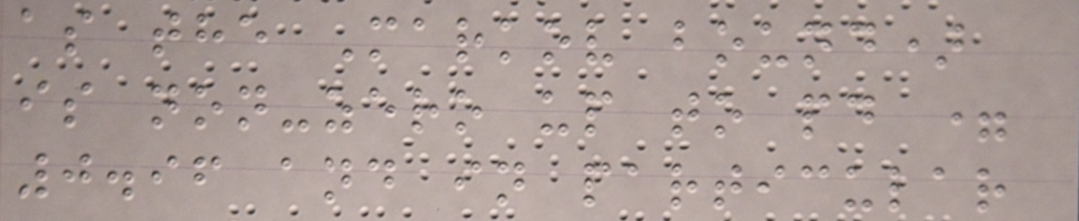as the Markov bound)
is non-zero up to pd =
0.96 and in particular
